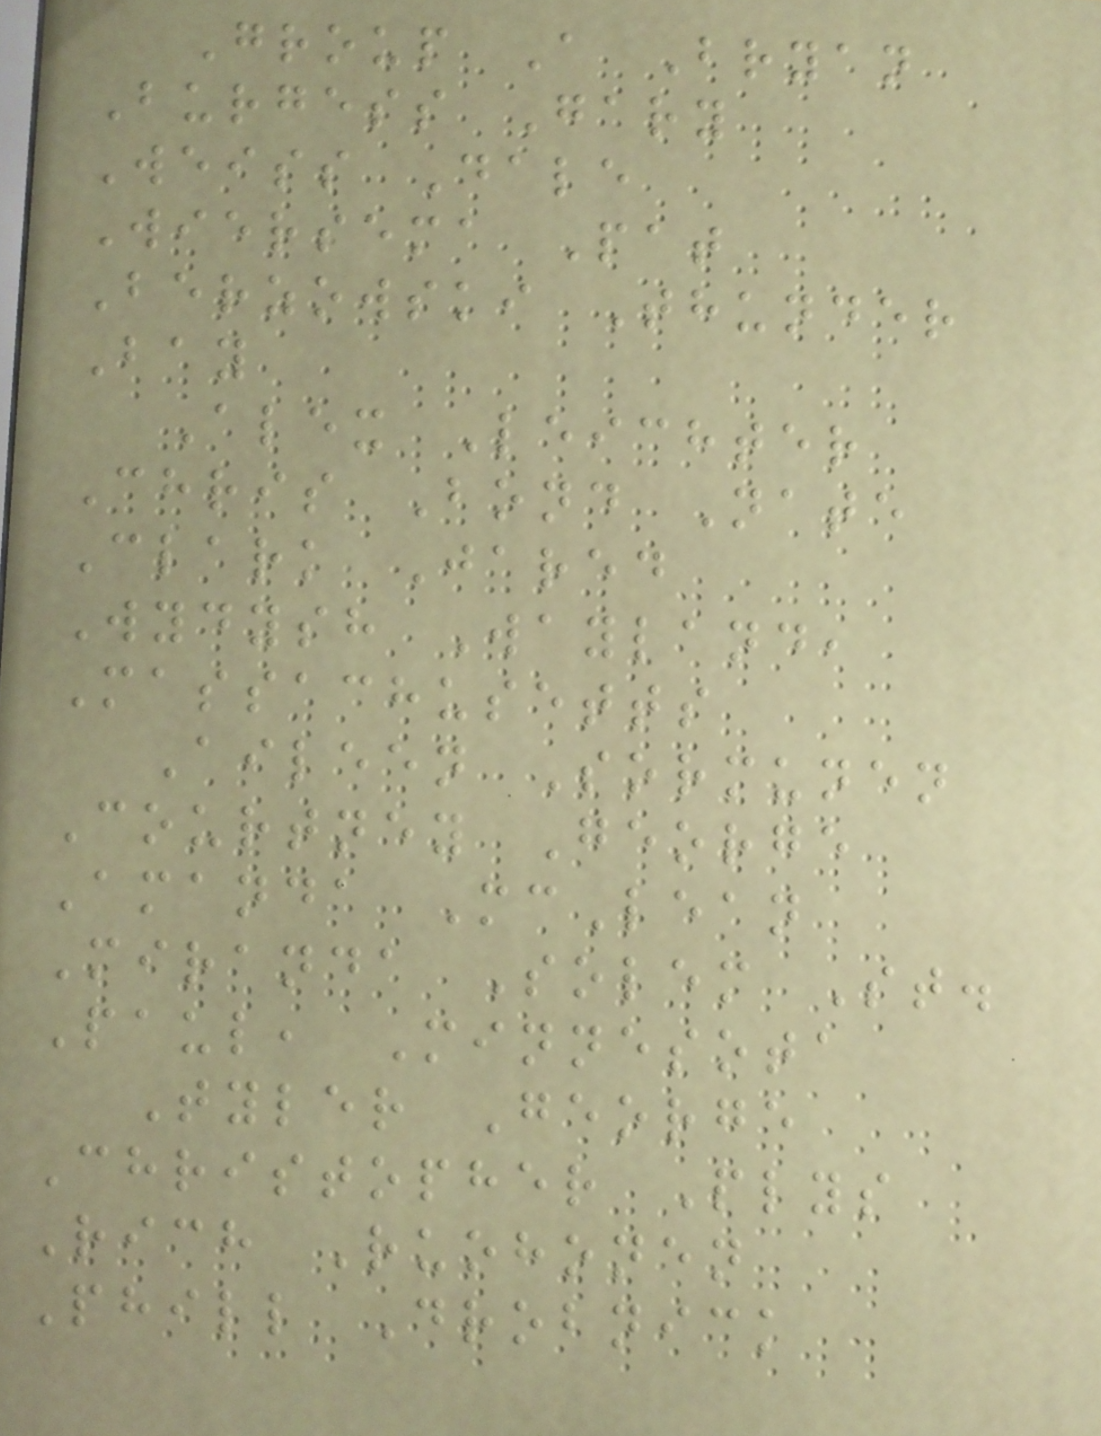Group A Bryan
Burgess Gary
Weiss Dale
Wiersema Pat
Berzowski Thunder
Bay
Alex Leichter
Chris Bond Nate
Clark Jared
Wydysh Wayland,
Massachusetts
Aileen Sormunen
Courtney George
Amanda McLean
Miranda Solem St.
Paul, Minnesota
Tyler George
Christopher Plys
Rich Ruohonen
Phill Drobnick
